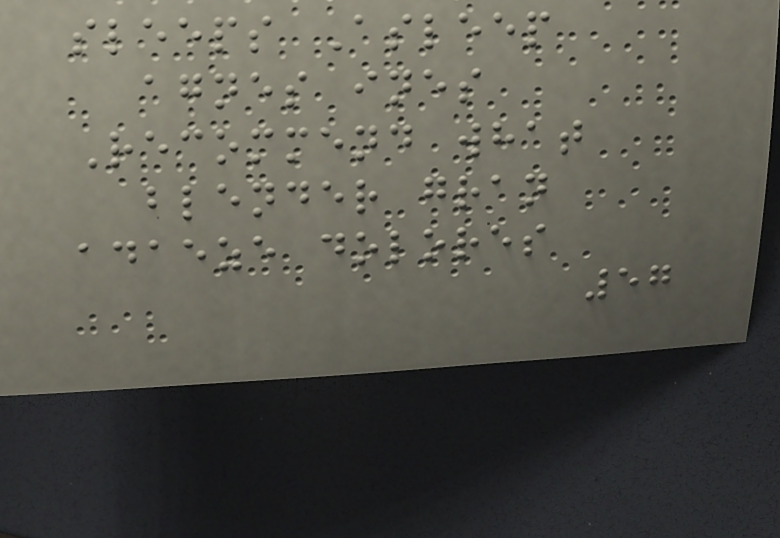sleeps Asleep
agnes ines
Recommend what
blender gran
adaeze dolores
57
